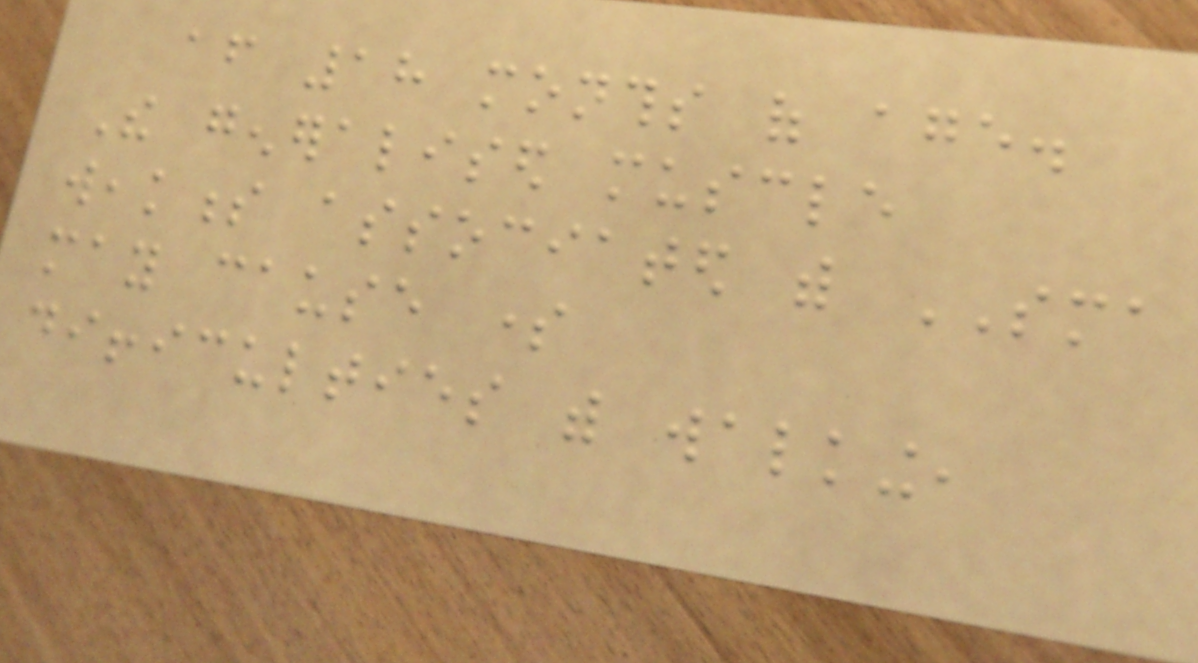after 18 months of age.
The generalised muscle
weakness associated with SMA
may cause some
difficulties with walking,
